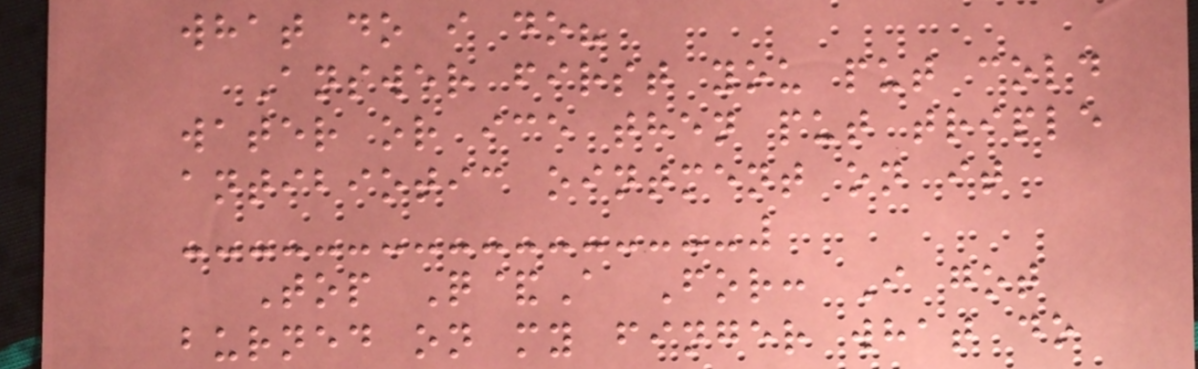what do i do?
Answer first you put cold
water or ice then put triple
antibiotic ointment on it
Top Q&A For: I got
burned on my finger what do
